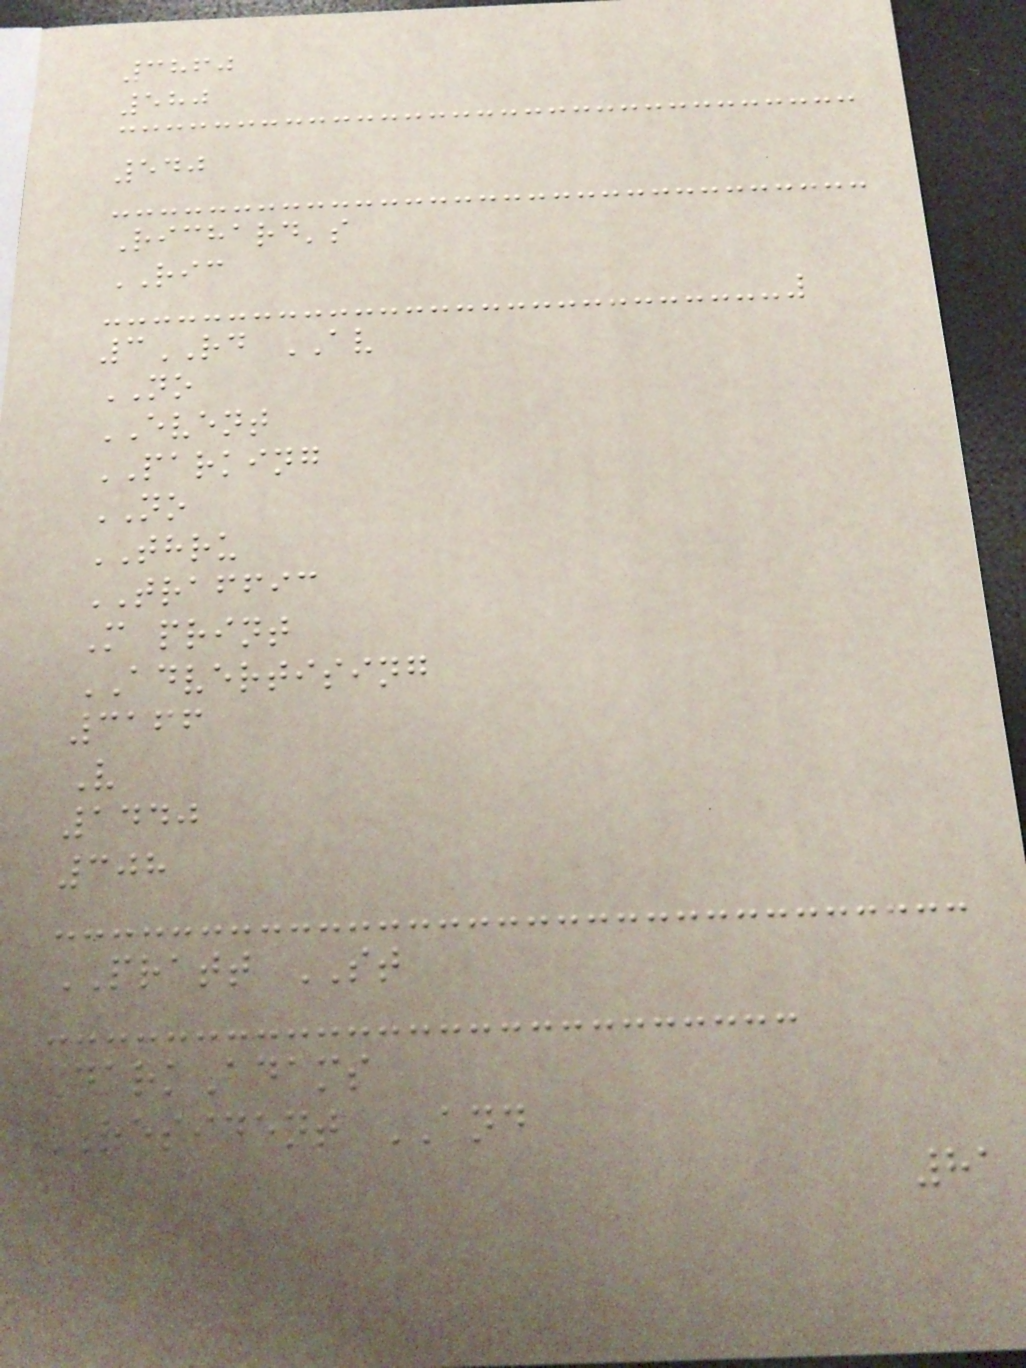3860
580
540
Richard's
RIC
3RD AV
NO
EVENT
PARKING
NO
THRU
TRAFFIC
M print
ADVERTISING
3166
V
1440
308
PRATT ST
DarkAdams
RESIDENT AND
81
